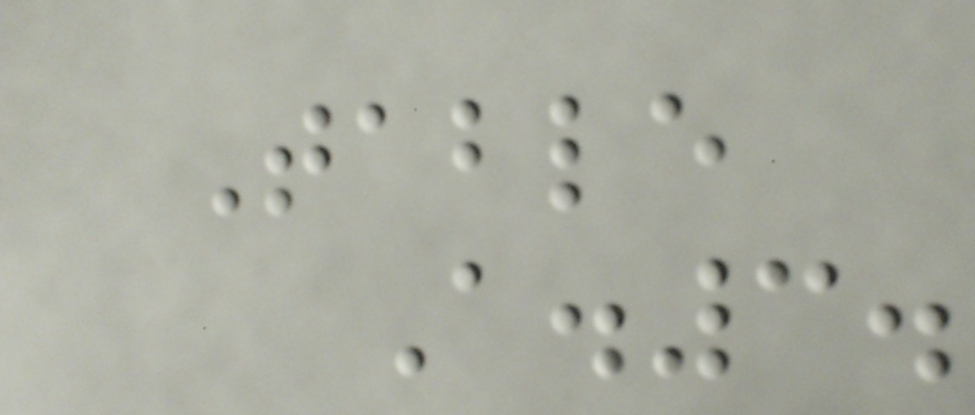Table
A.3.
